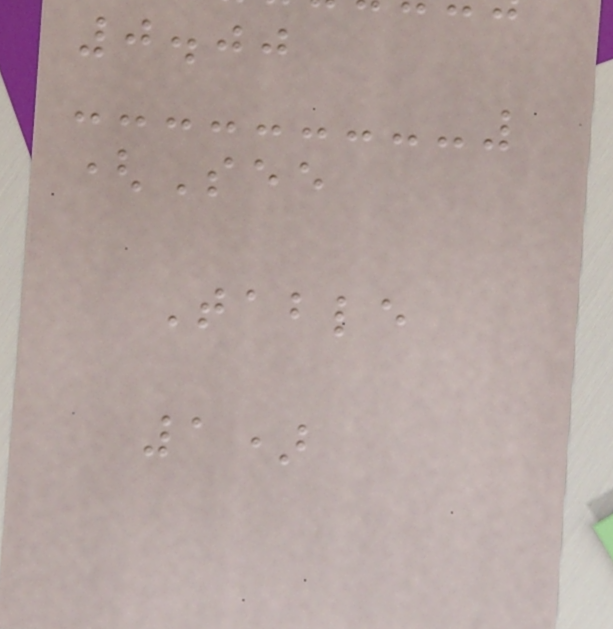0.00
(See
Table
1)
